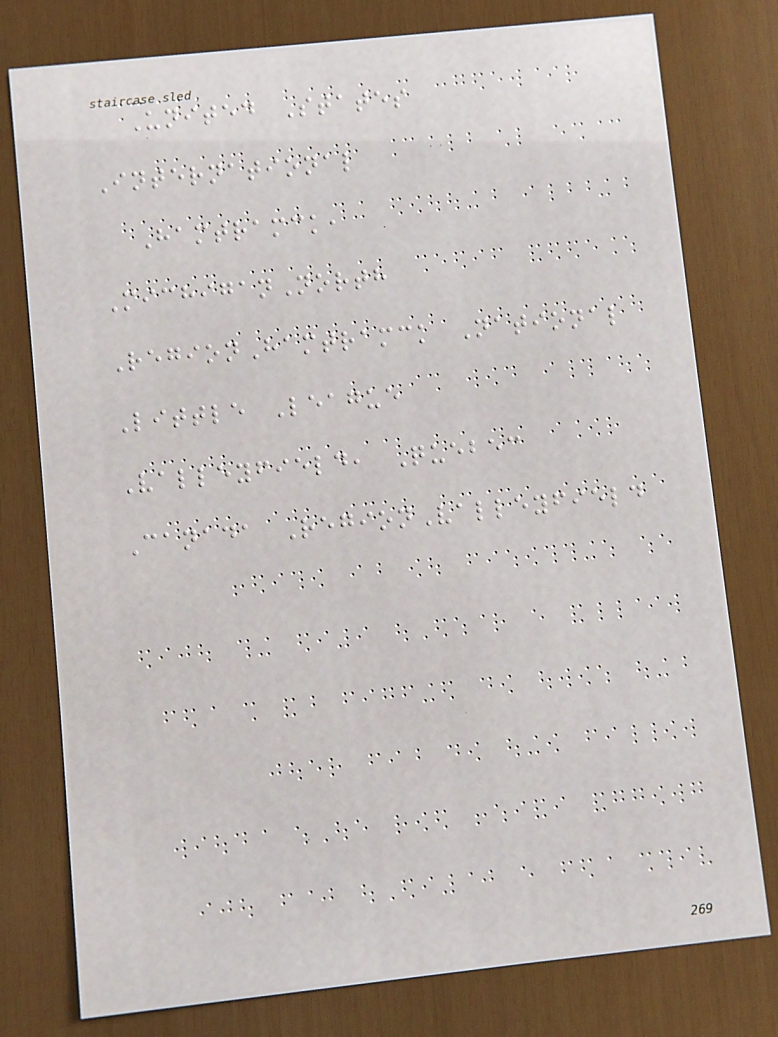United States
International
Hamtramck,
MichiganNorth
RegionHamtramck National
Little League
Valleyfield, Quebec
Canada RegionValleyfield
